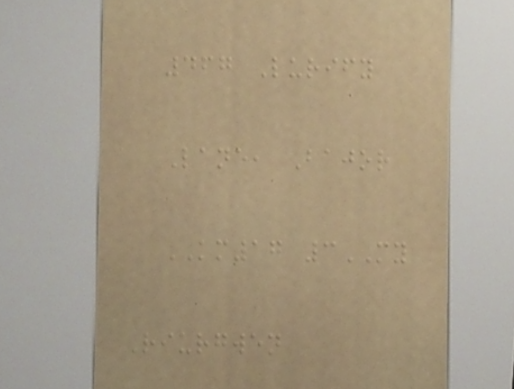467 Lurify
Lane, Bajor
KM17 3MY
Riurgwen
